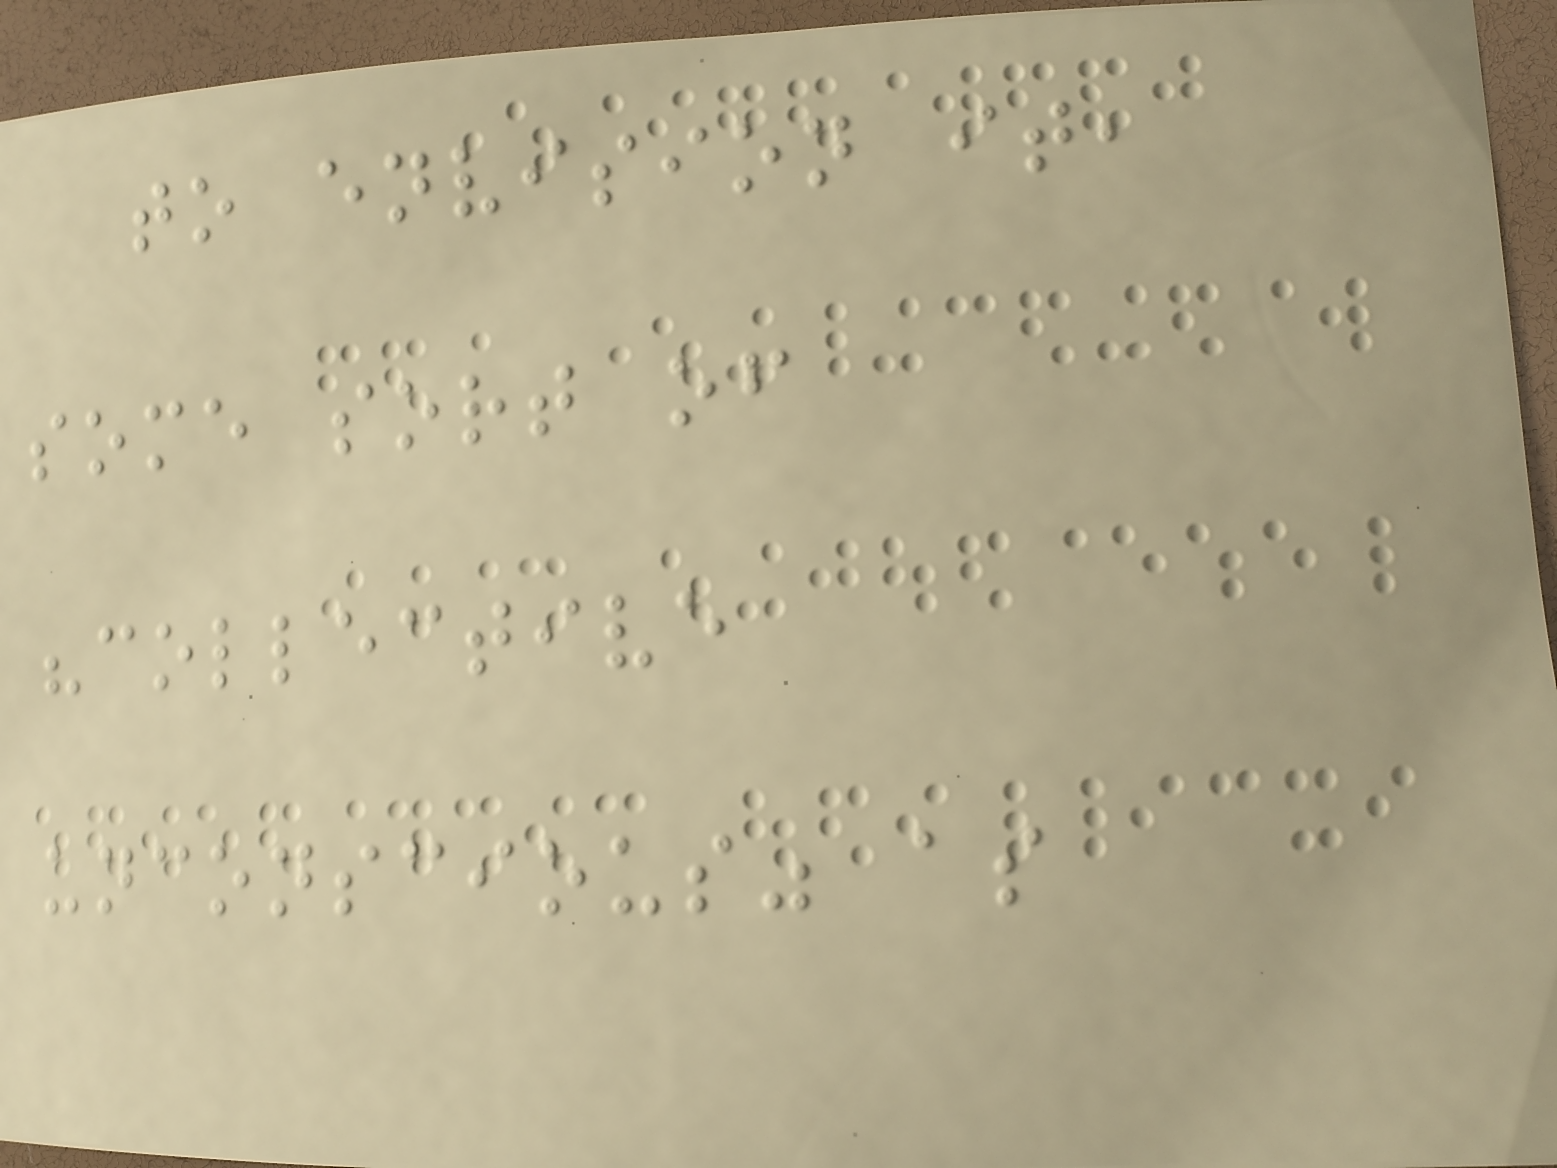to envision it,
some sort of
"collective
unconscious" as
